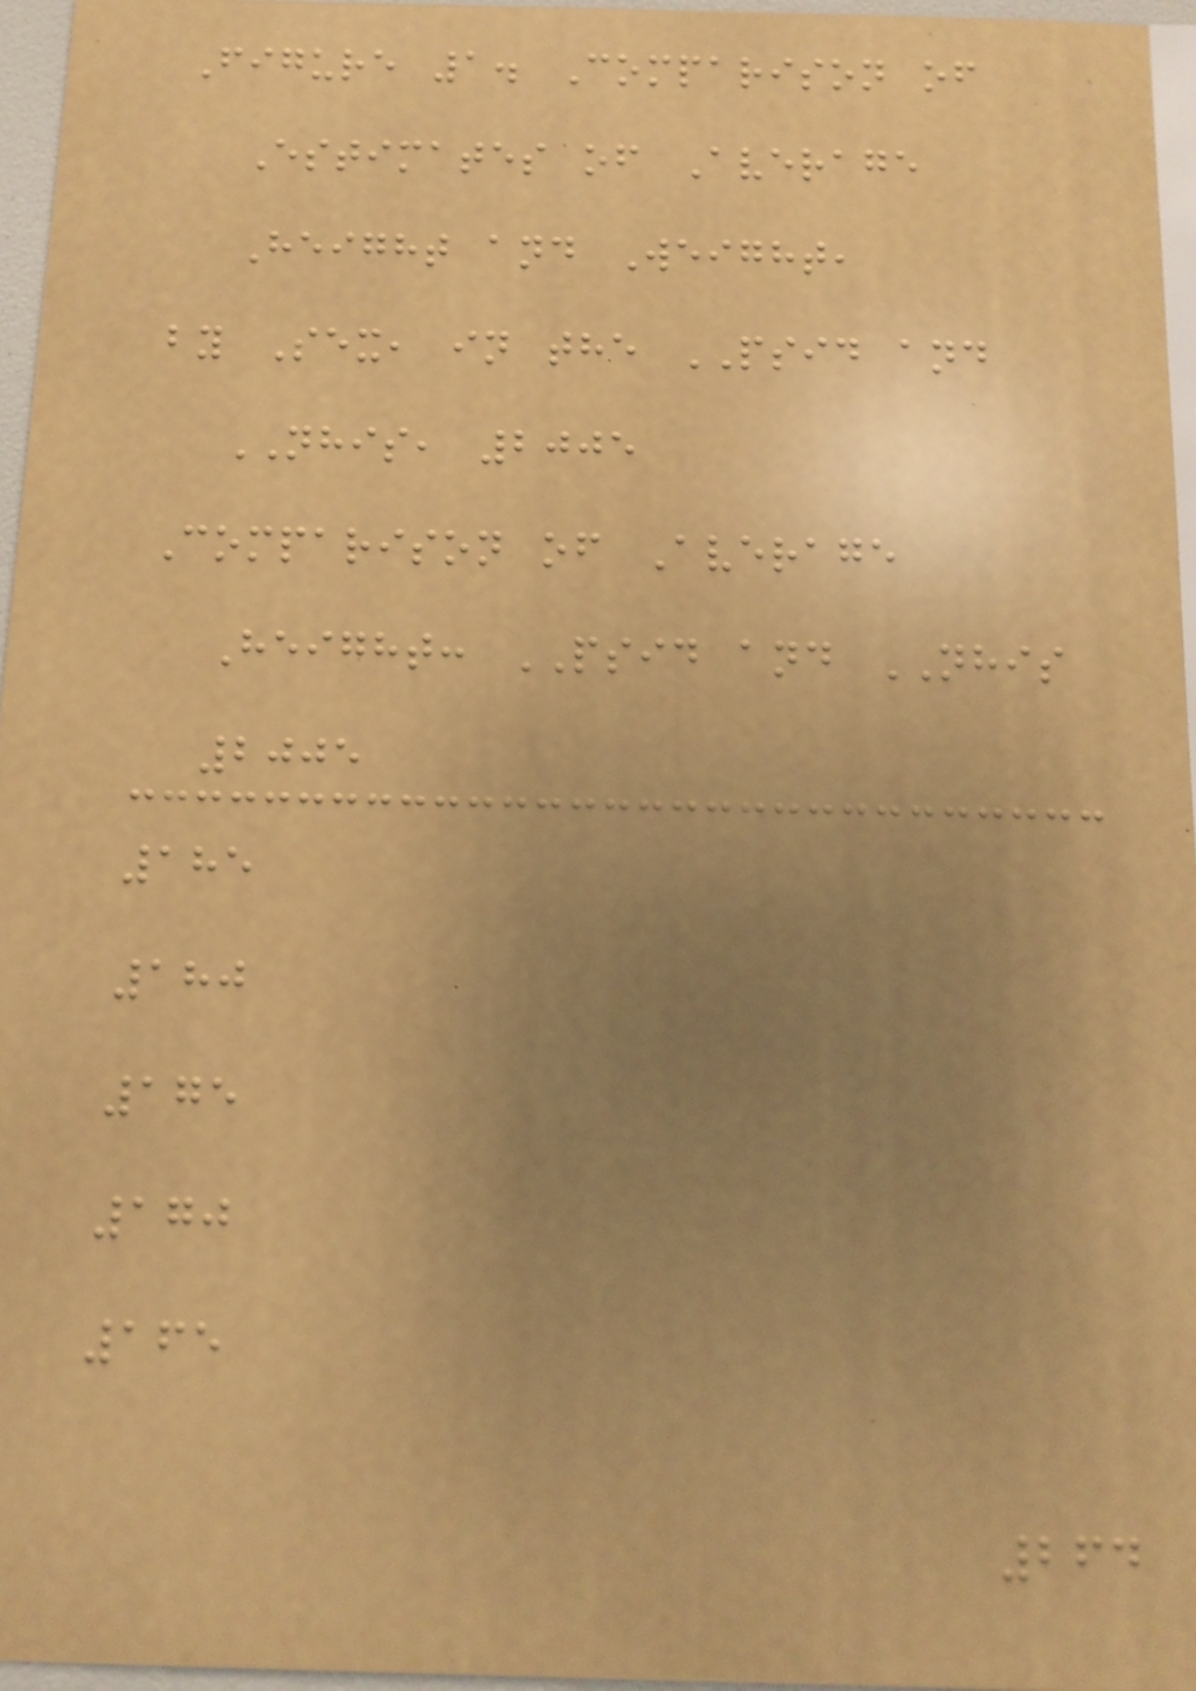Figure 1. Comparison of
Estimates of Average
Height and Weight,
by Sex, in the PSID and
NHIS, 2005
Comparison of Average
Height: PSID and NHIS
2005
185
180
175
170
165
264
